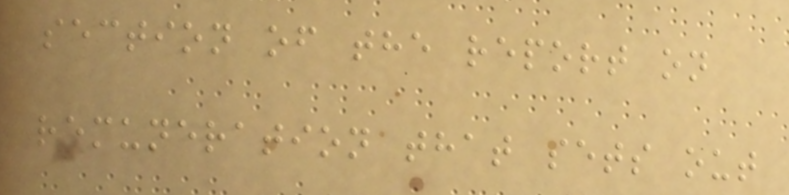section of the report on
remuneration that sets out
